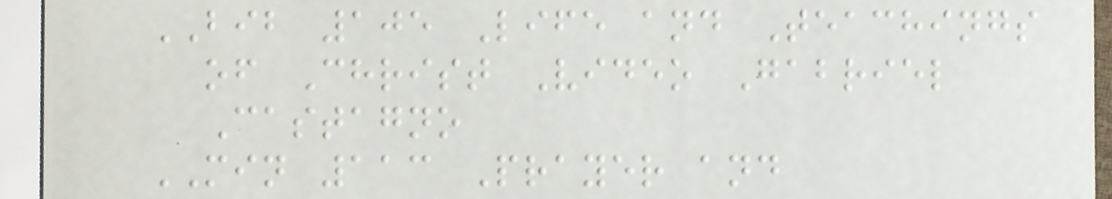BIB 105 Life and Teachings
of Christ Video Gabriel
Castagno
MIN 113 Prayer and
